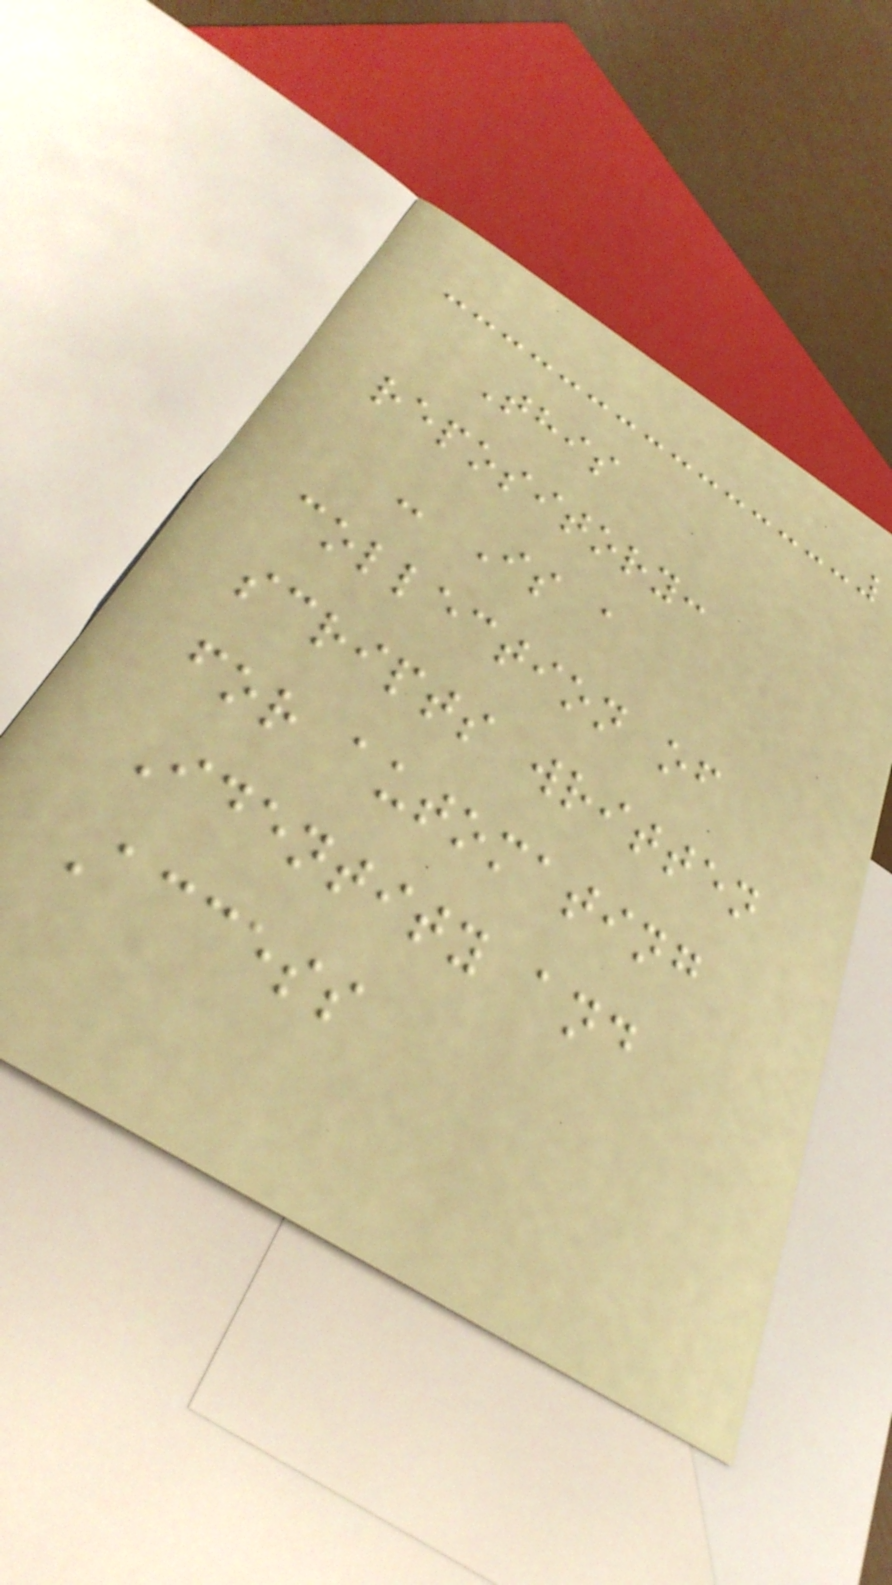This
repository:
- Is a
collection of
scripts written
for automating
Identity and
Access
